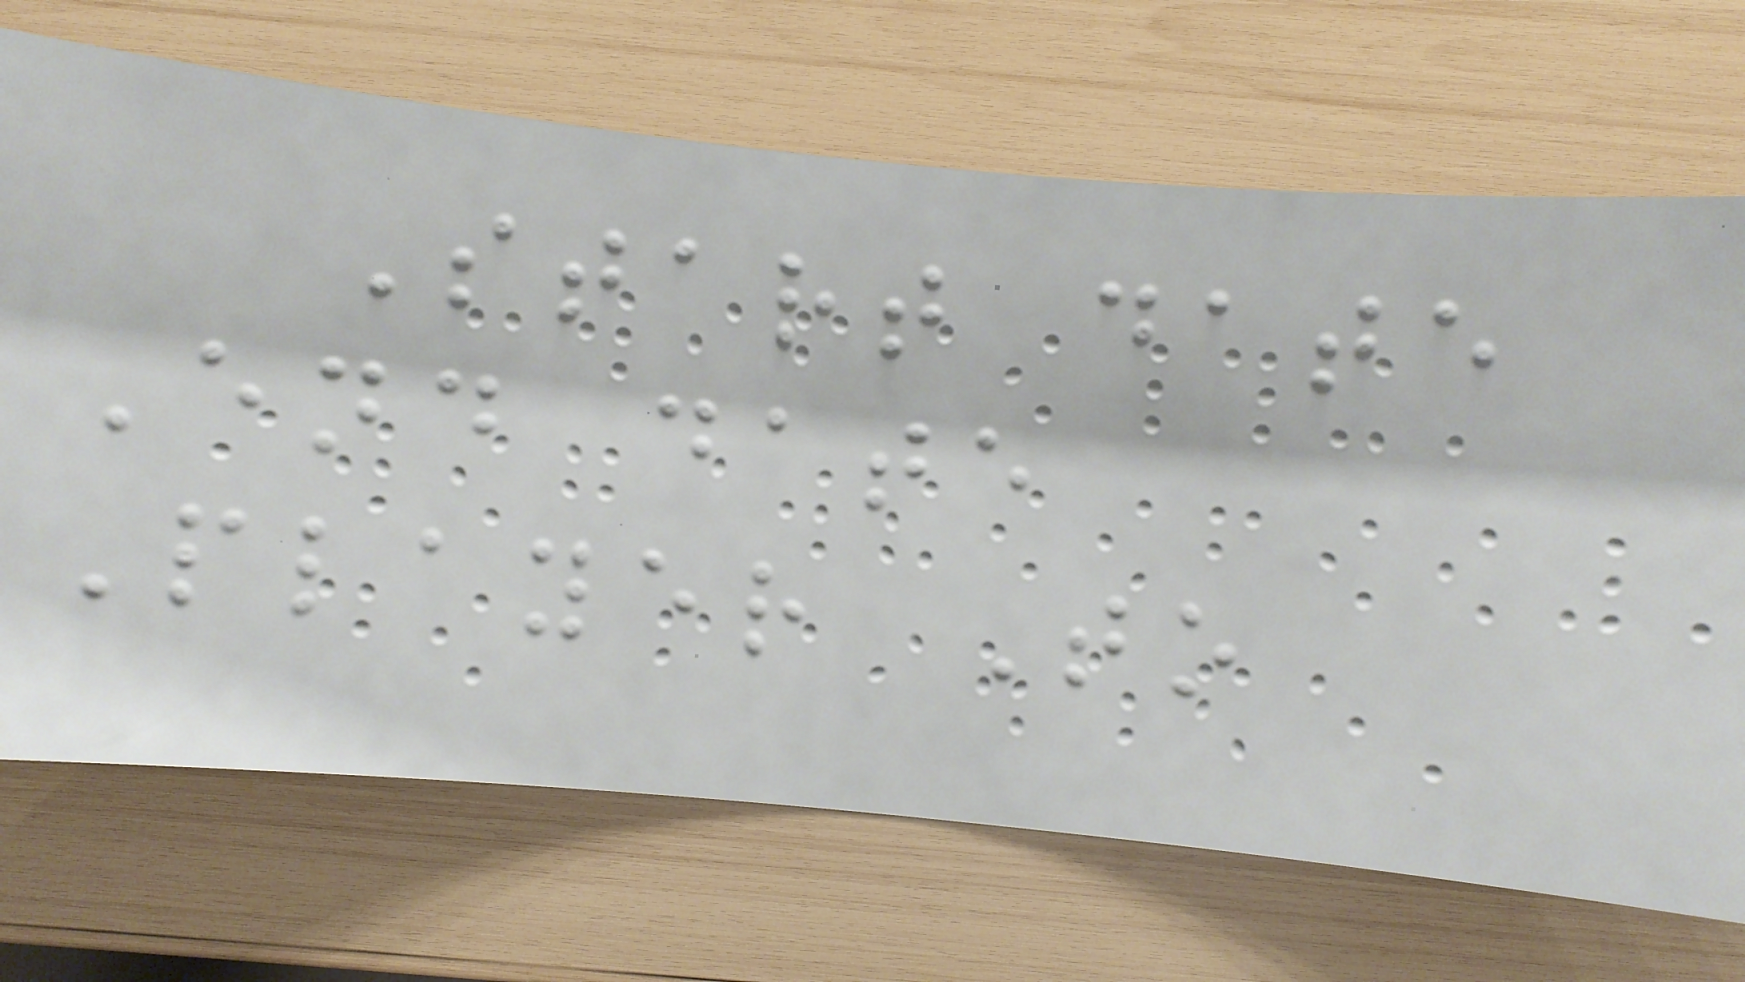Start date
End date
Player To
